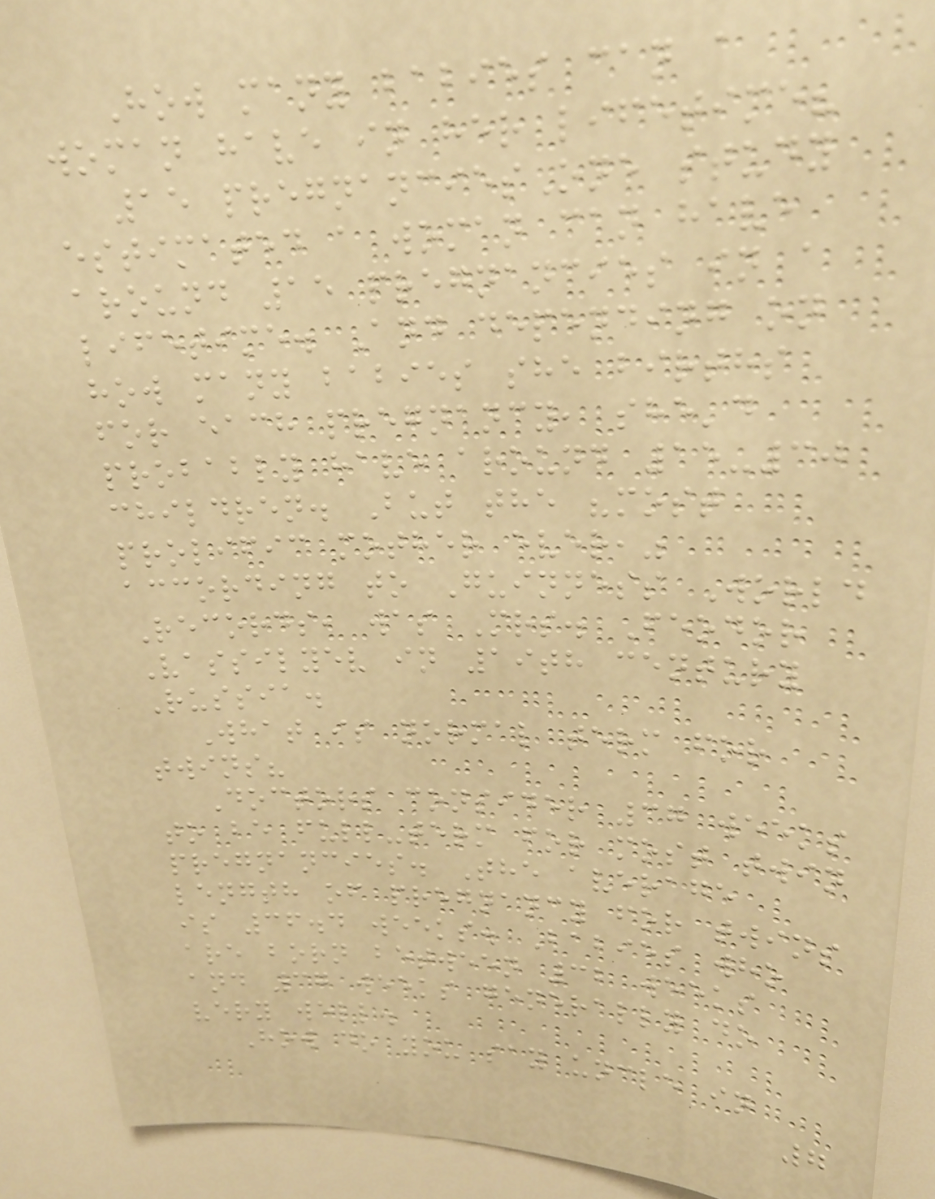How many babies can a
woman have in her lifetime?
15 pregnanciesOne study
estimated a woman can have
around 15 pregnancies in a
lifetime. And depending on
how many babies she births
for each pregnancy, she'd
probably have around 15-30
children. But the "most
prolific mother ever,"
according to Guinness World
Records, was Mrs. Feodor
Vassilyev in 19th century
Russia.
What is normal term for
twins?
Doctors consider 37 weeks
to be full-term for most twin
pregnancies. The average
length of pregnancy for twins
is 36.4 weeks. Babies who
are born between 32 weeks
and 37 weeks generally do
very well.
How do you say uncle in
7
